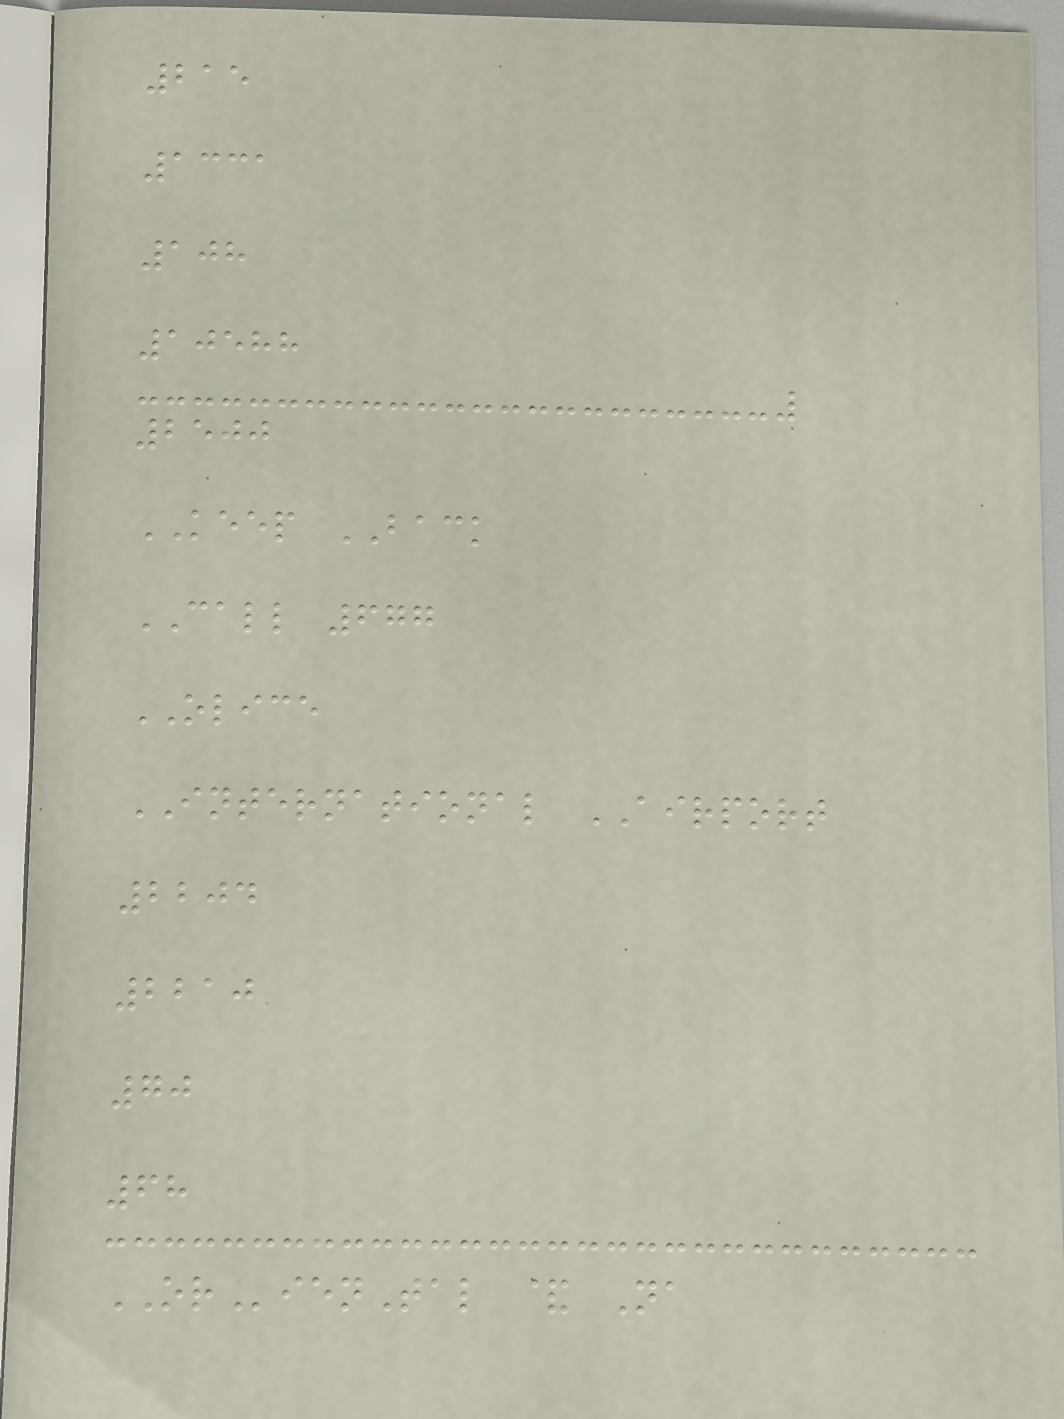215
1331
108
10588
2500
KEEP BACK
CALL 677
OLICE
INTERNATIONAL AIRPORT
2204
2210
70
68
ORienTal & Na
